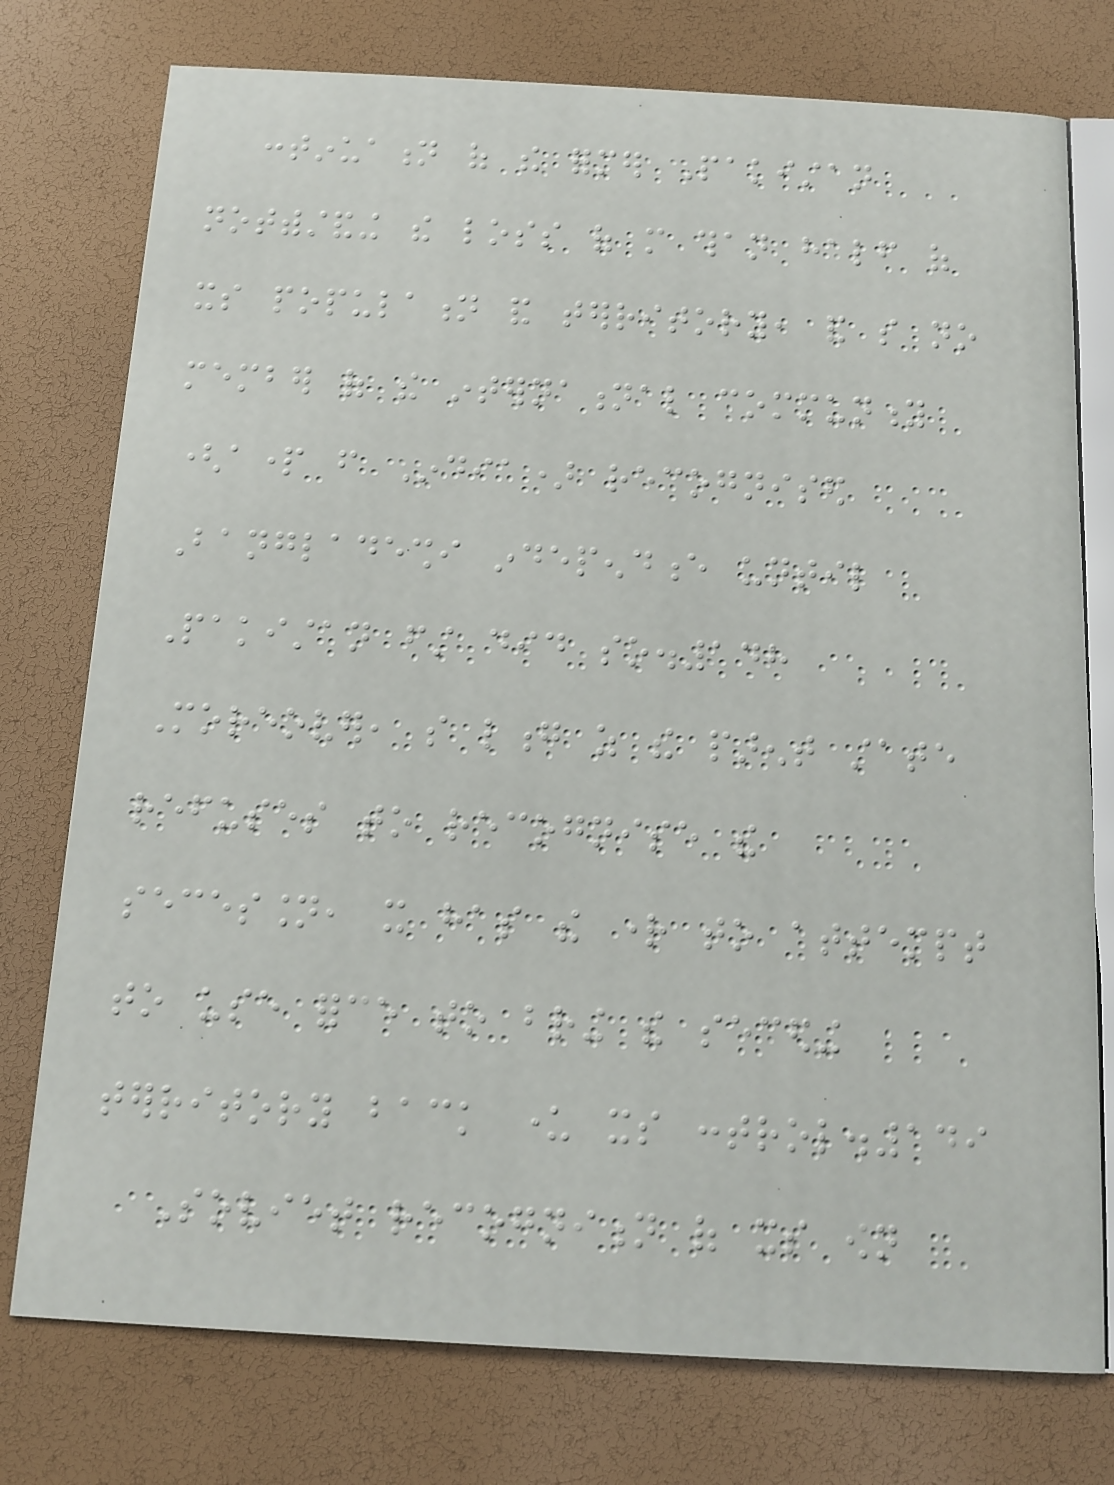continuation of the former Pakistan
notwithstanding the loss of more than half of
its population and territory, and so no
member of the international community
(apart from India) recognised
Bangladeshi independence until
Pakistan first did so.148
Moreover, so long as the parent state
refuses to recognise the
secession, it has the right to attempt
to use force to bring the seceding
territory back under its control.149
Soviet recognition of its own
